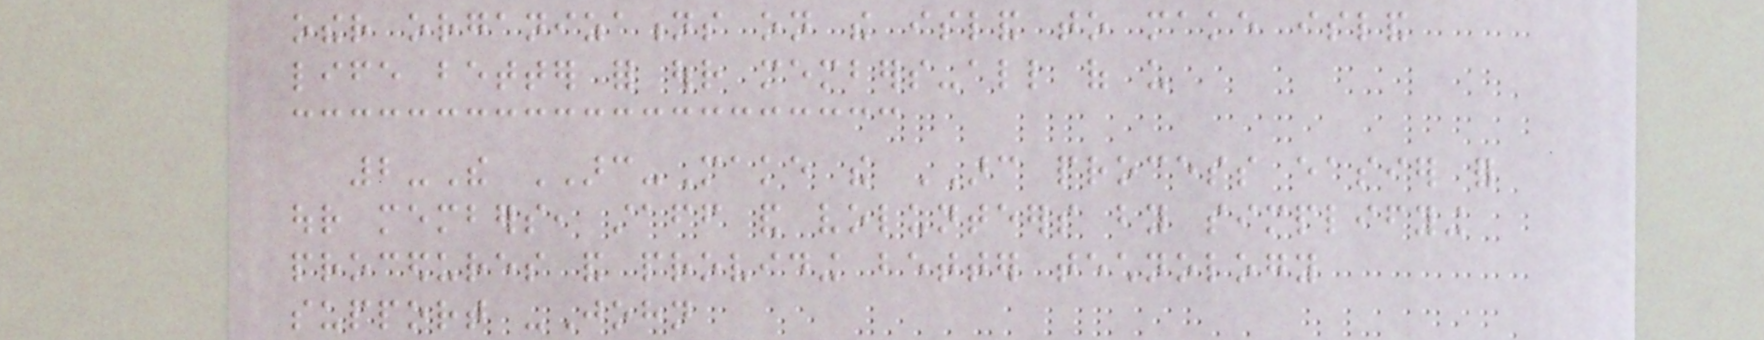other organizations on the island to make island
life better for our members-all of us
2-The ARC-Make the ARC process easier for
our members, staff and volunteers by simplifying
procedures and providing better technology
support -John
